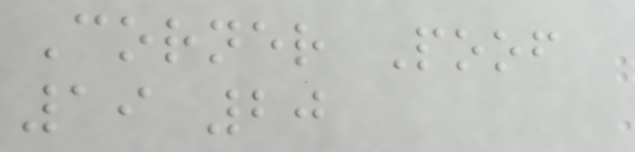Corner Poof
19 20
